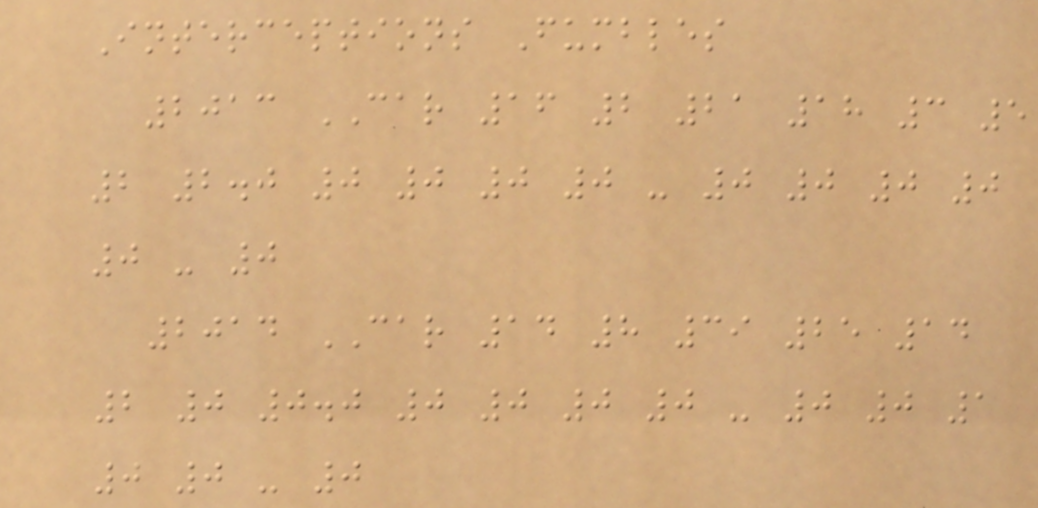Interceptions Fumbles
2013 CAR 16 2 21 18 3 5
2 2.0 0 0 0 0 - 0 0 0 0
0 - 0
2014 CAR 14 8 39 25 14
2 0 0.0 0 0 0 0 - 0 0 1
0 0 - 0
